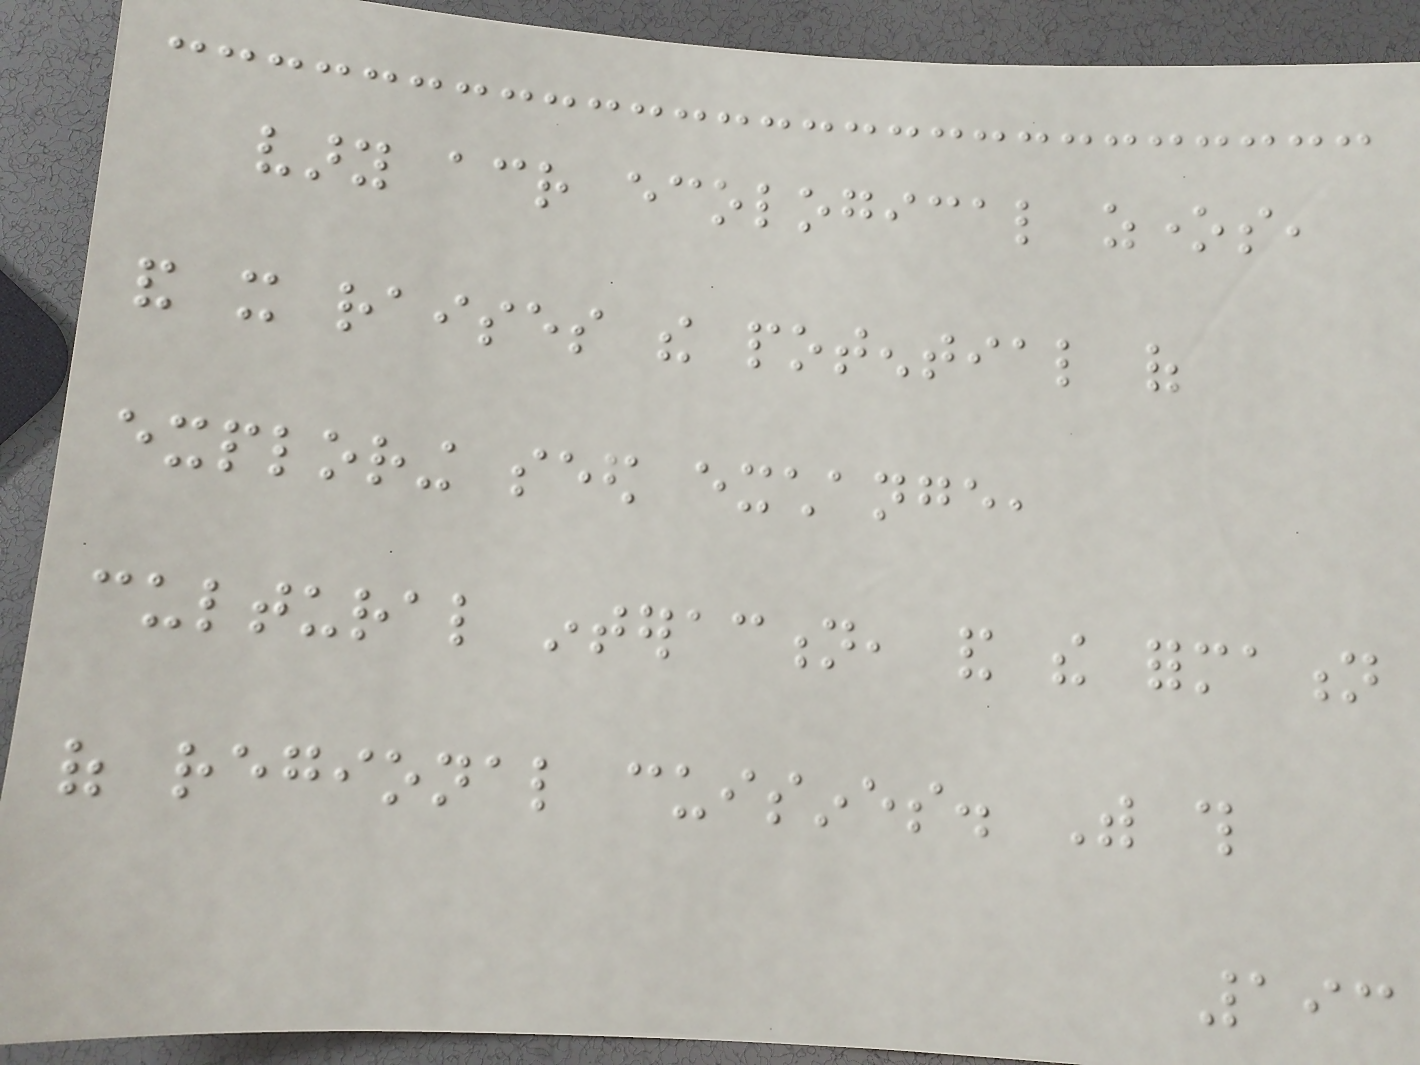vary across ecological zones,
and it raises the potential of
exploring seed exchange,
cultural interaction, and the formation
of regional cuisines. With this
193
